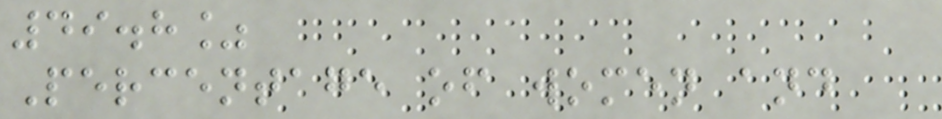49.8%
Percentage of women and
